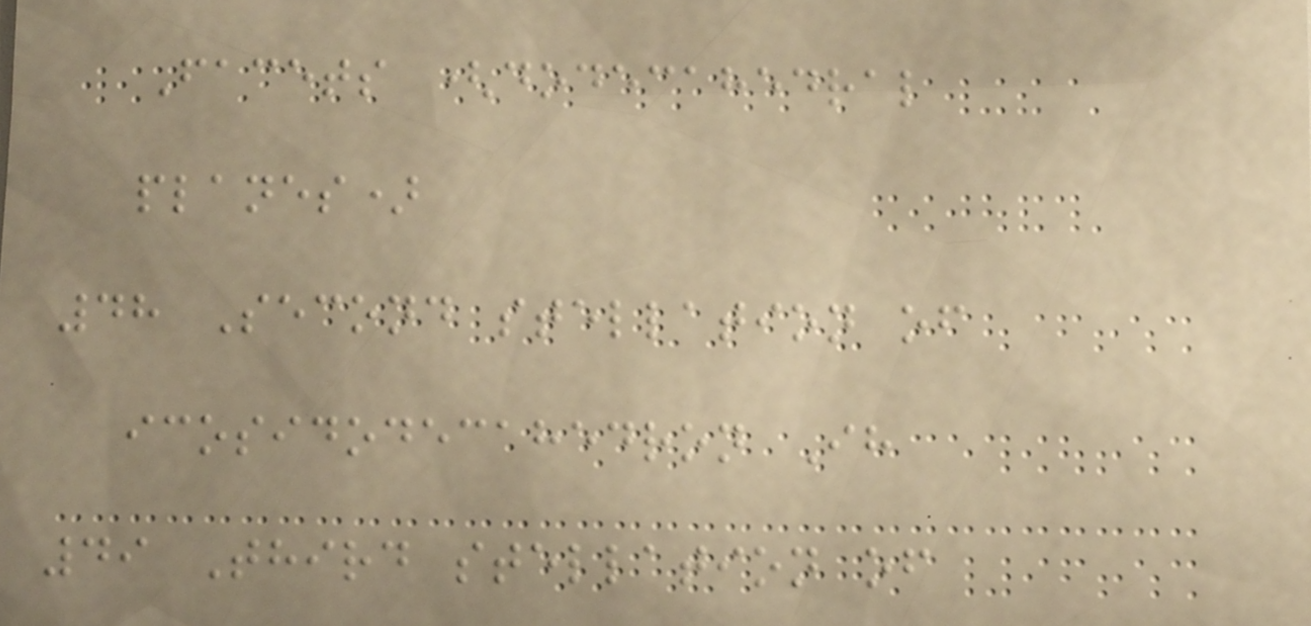Facets (dodecahedral
planes)
48 Second stellation of
icosidodecahedron Ih
49 Third stellation of
